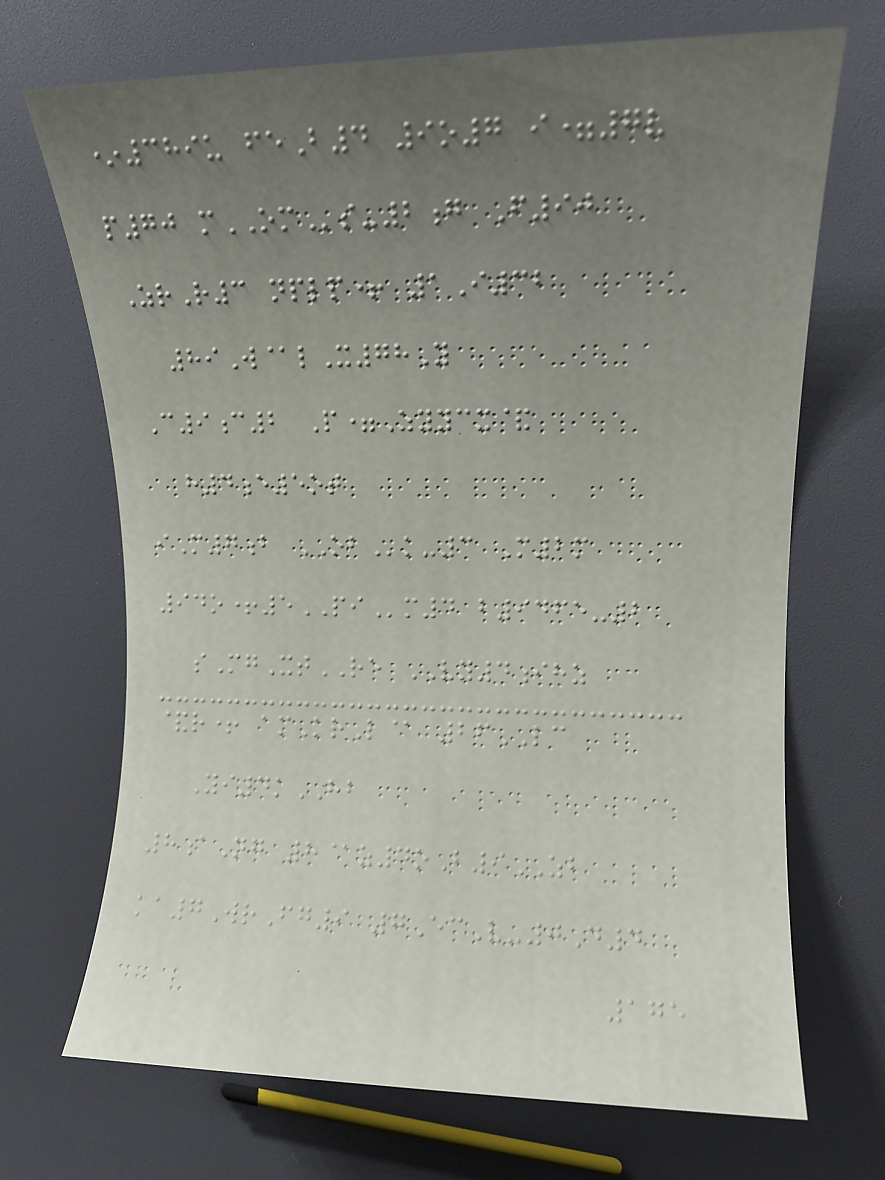*389u feB4 9o7 i=7v
p70 mOMs-2g F90
ZrR3 nplp+ 1I32
89W@lX78Y
C9c2 P=Zyycx&
h4e5ot
iM7b OBk-3 M2m
94o+5PIm4 b9465-2
sMgXtRE VY4ihz
&r+ amKrL@ 26LC
Yi4kHB
8aNg 8@z4oB9ZB
ka7WrFg9 7EcV-0D4
175
